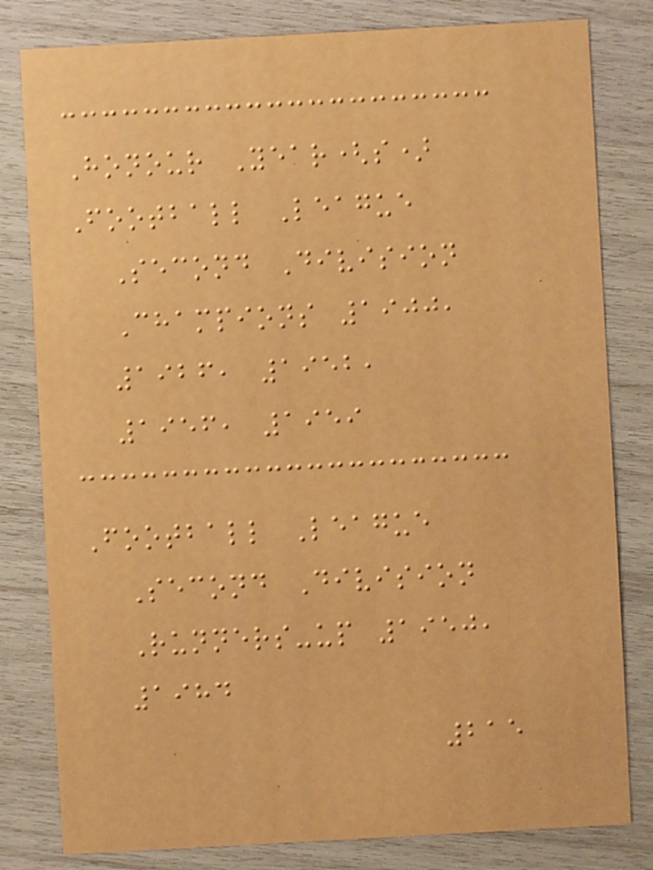Honour Year(s)
Football League
Second Division
Champions 1900,
1926, 1952,
1956, 1959
Football League
Second Division
Runners-up 1950,
1984
215
